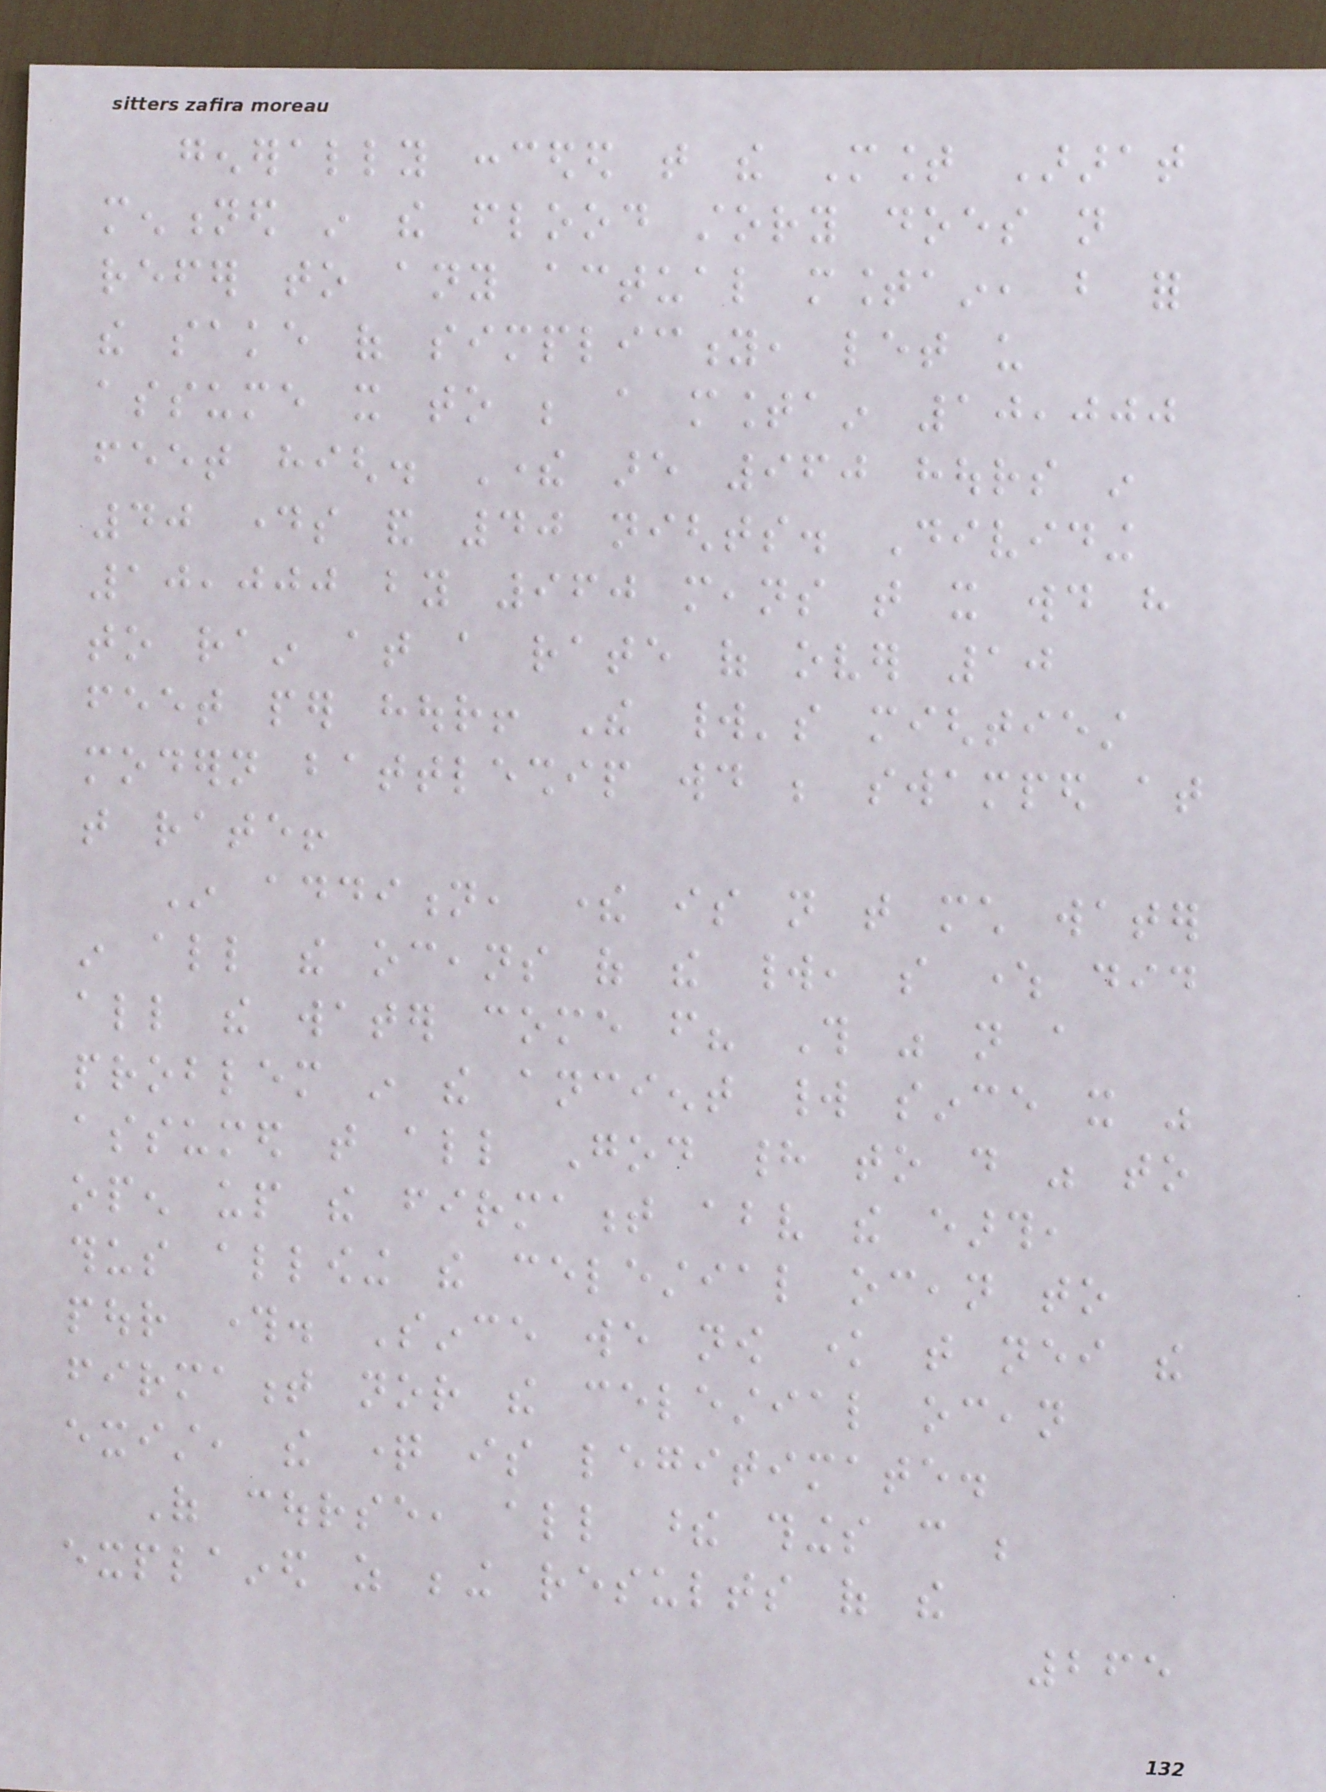generally conceded that the Mount Ararat
mentioned in the flood story does not
refer to any actual mountain, but for
the sake of simplicity, let us
assume it to be a mountain 10,000
feet high. There are 960 hours in
40 days and 40 nights. Dividing
10,000 by 960 means that it would have
to rain at a rate of over 10
feet per hour! The world's mightiest
modern battleship would be swamped at
that rate!
In addition, there is not that much water
in all the oceans of the world, so where did
all the water come from? This was not a
problem in the ancient world since it was
assumed that all God had to do was to
open up the firmament above the earth,
thus allowing the celestial ocean to
pour through. Since we now know that neither the
firmament nor the celestial ocean
exist, the question is legitimate.
Of course, all these things can be
explained as being results of the
265
